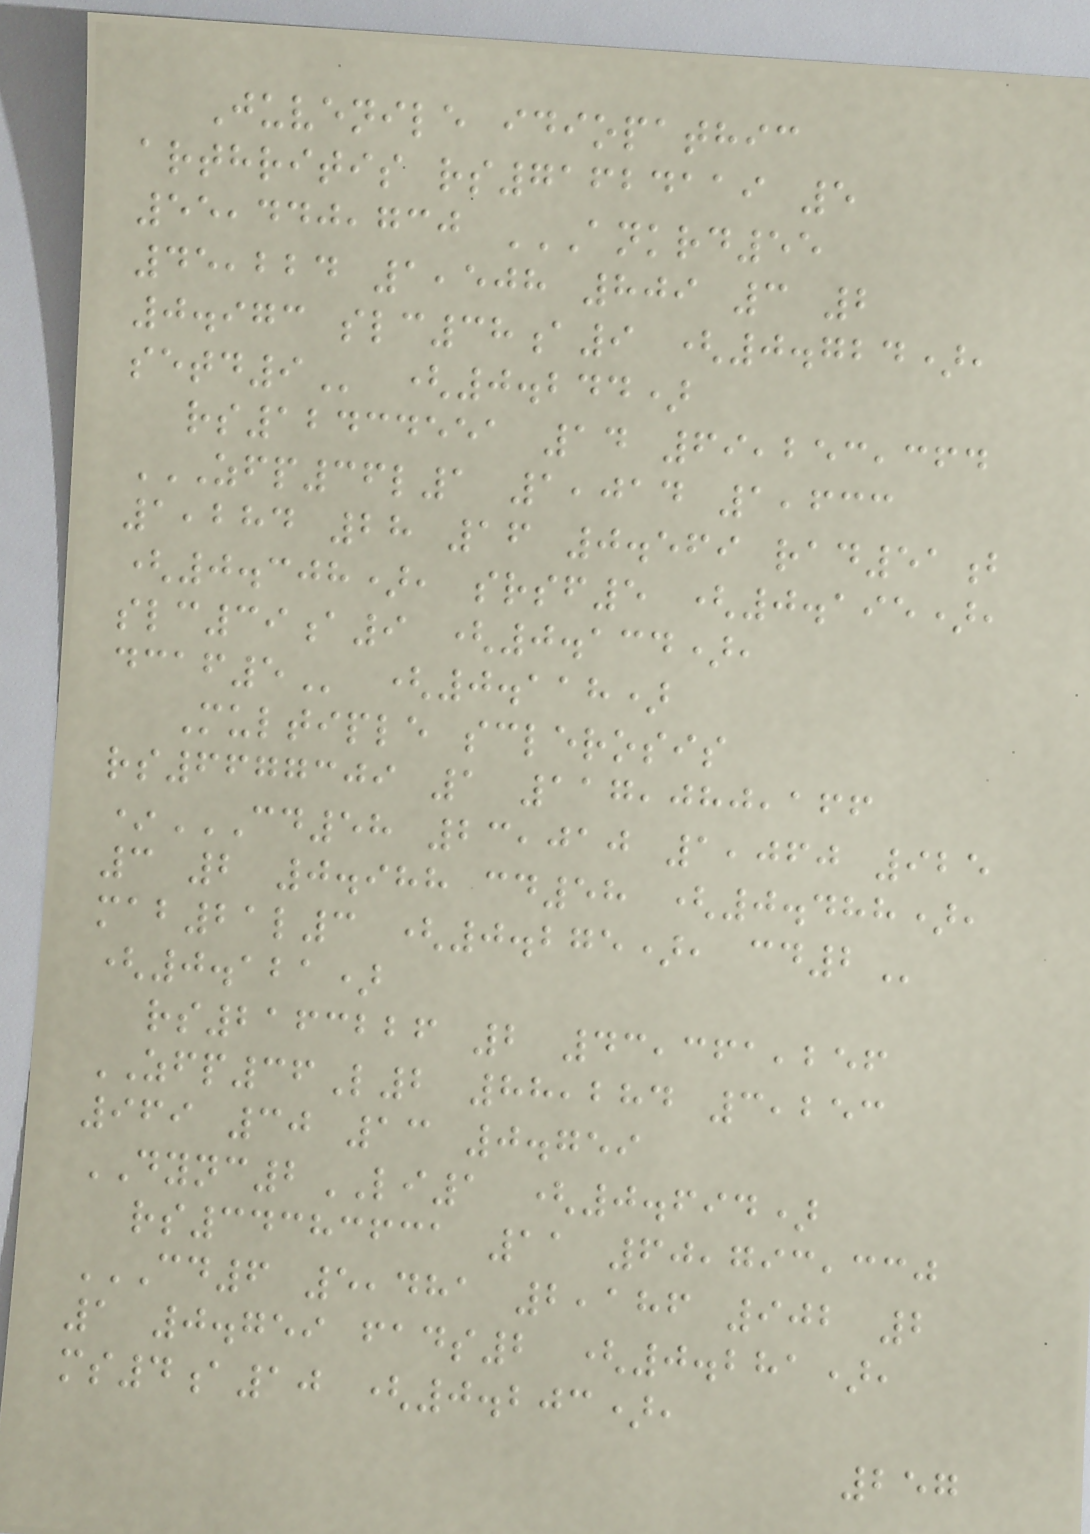Juvenile idiopathic
arthritis rs71624119 5
55,440,730 ANKRD55
45,224 1,508 809 3 2
0.973 SLC38A9 (0.724),
SETD9 (0.244)
rs12434551 14 69,253,364
ZFP36L1 1,014 1,633
1,284 28 16 0.569 RAD51B
(0.308), SRSF5 (0.195),
SLC39A9 (0.134),
DCAF5 (0.118)
Multiple sclerosis
rs6677309 1 117,080,166
*CD58 23,010 1,060 925
3 2 0.988 CD58 (0.488),
MAB21L3 (0.275), CD2
(0.121)
rs2163226 2 43,361,256
ZFP36L2 88,284 3,253
969 30 13 0.759
DYNC2LI1 (0.694)
rs34383631 11 60,793,330
CD6 5,481 2,186 902 2
1 0.759 FADS2 (0.281),
MS4A10 (0.203),
257
